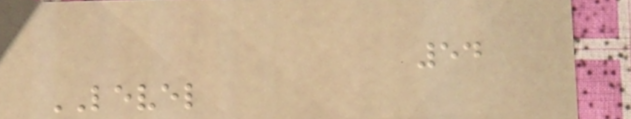54
LEVEL
